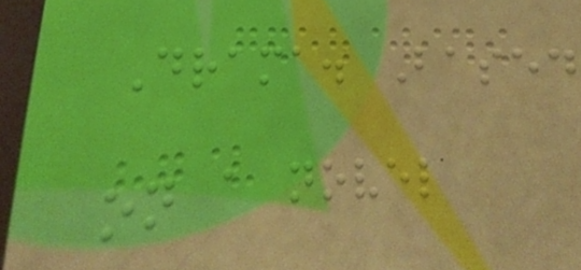Drama. Based
on a novel
